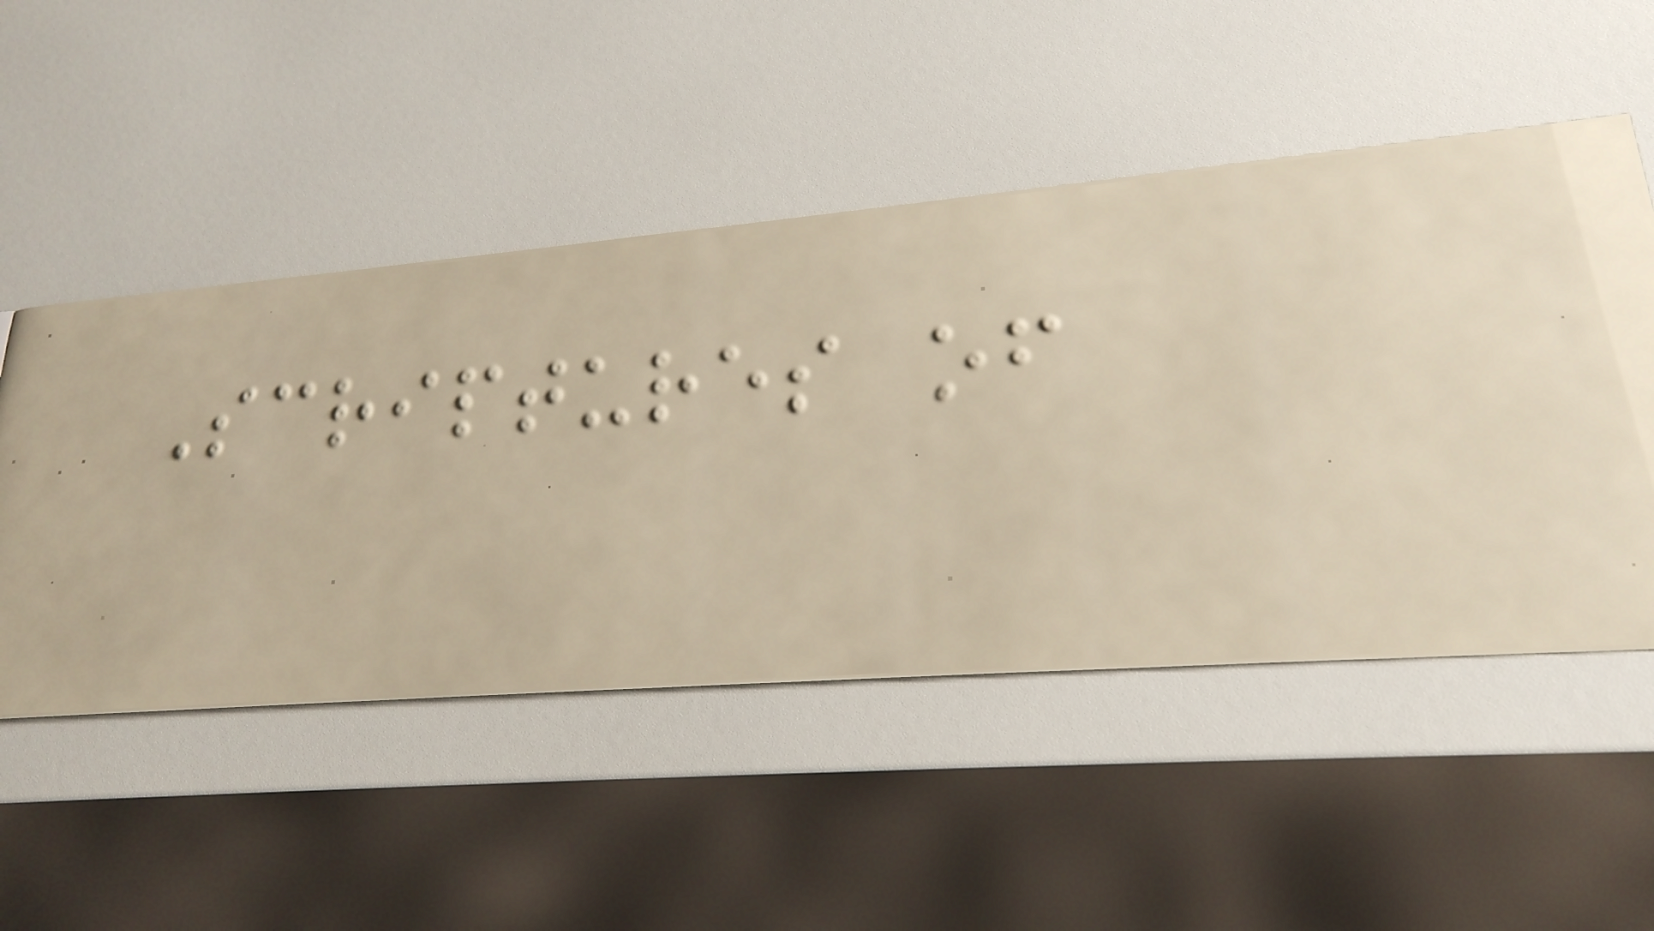Scriptures of
